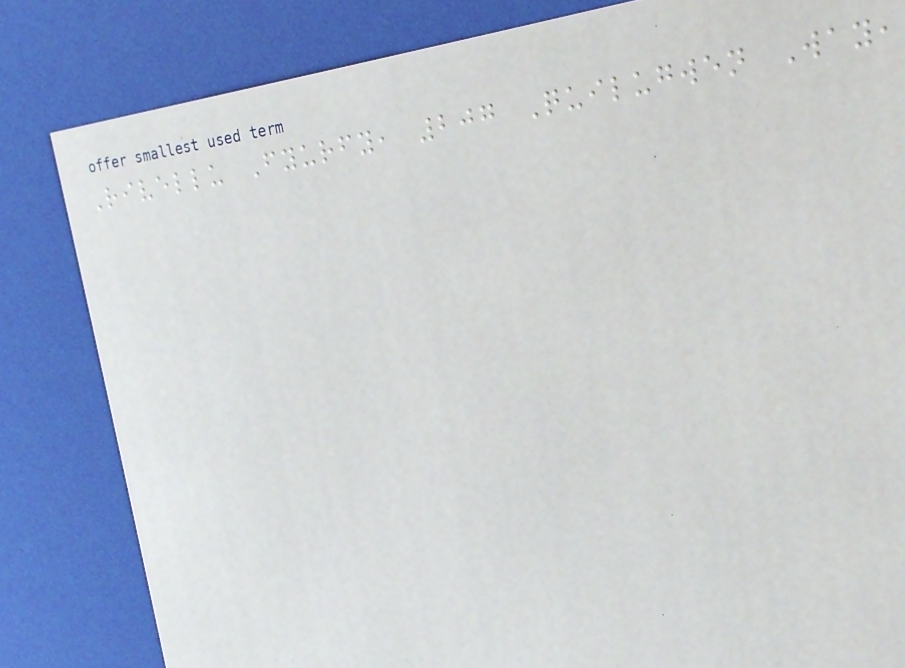Rivellu Fyurfy, 207 Quilugwen Way,
